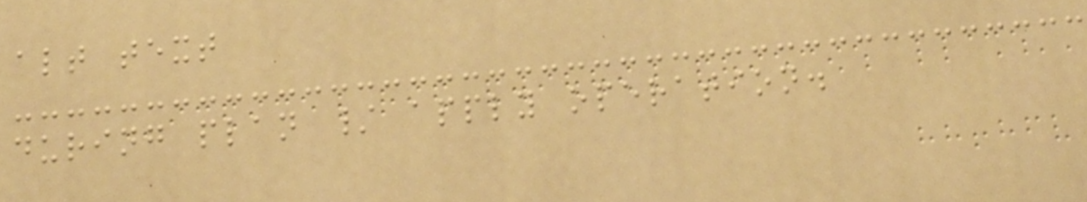alt text
during plan / apply operation.
